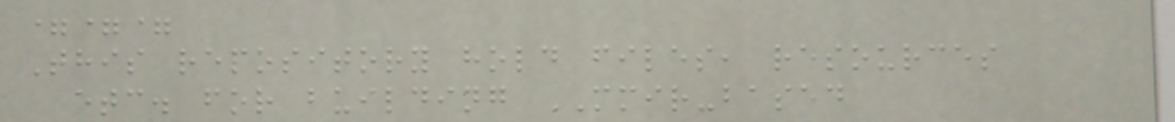===
This repository hold files, resources
etc. for building MMIR-based
